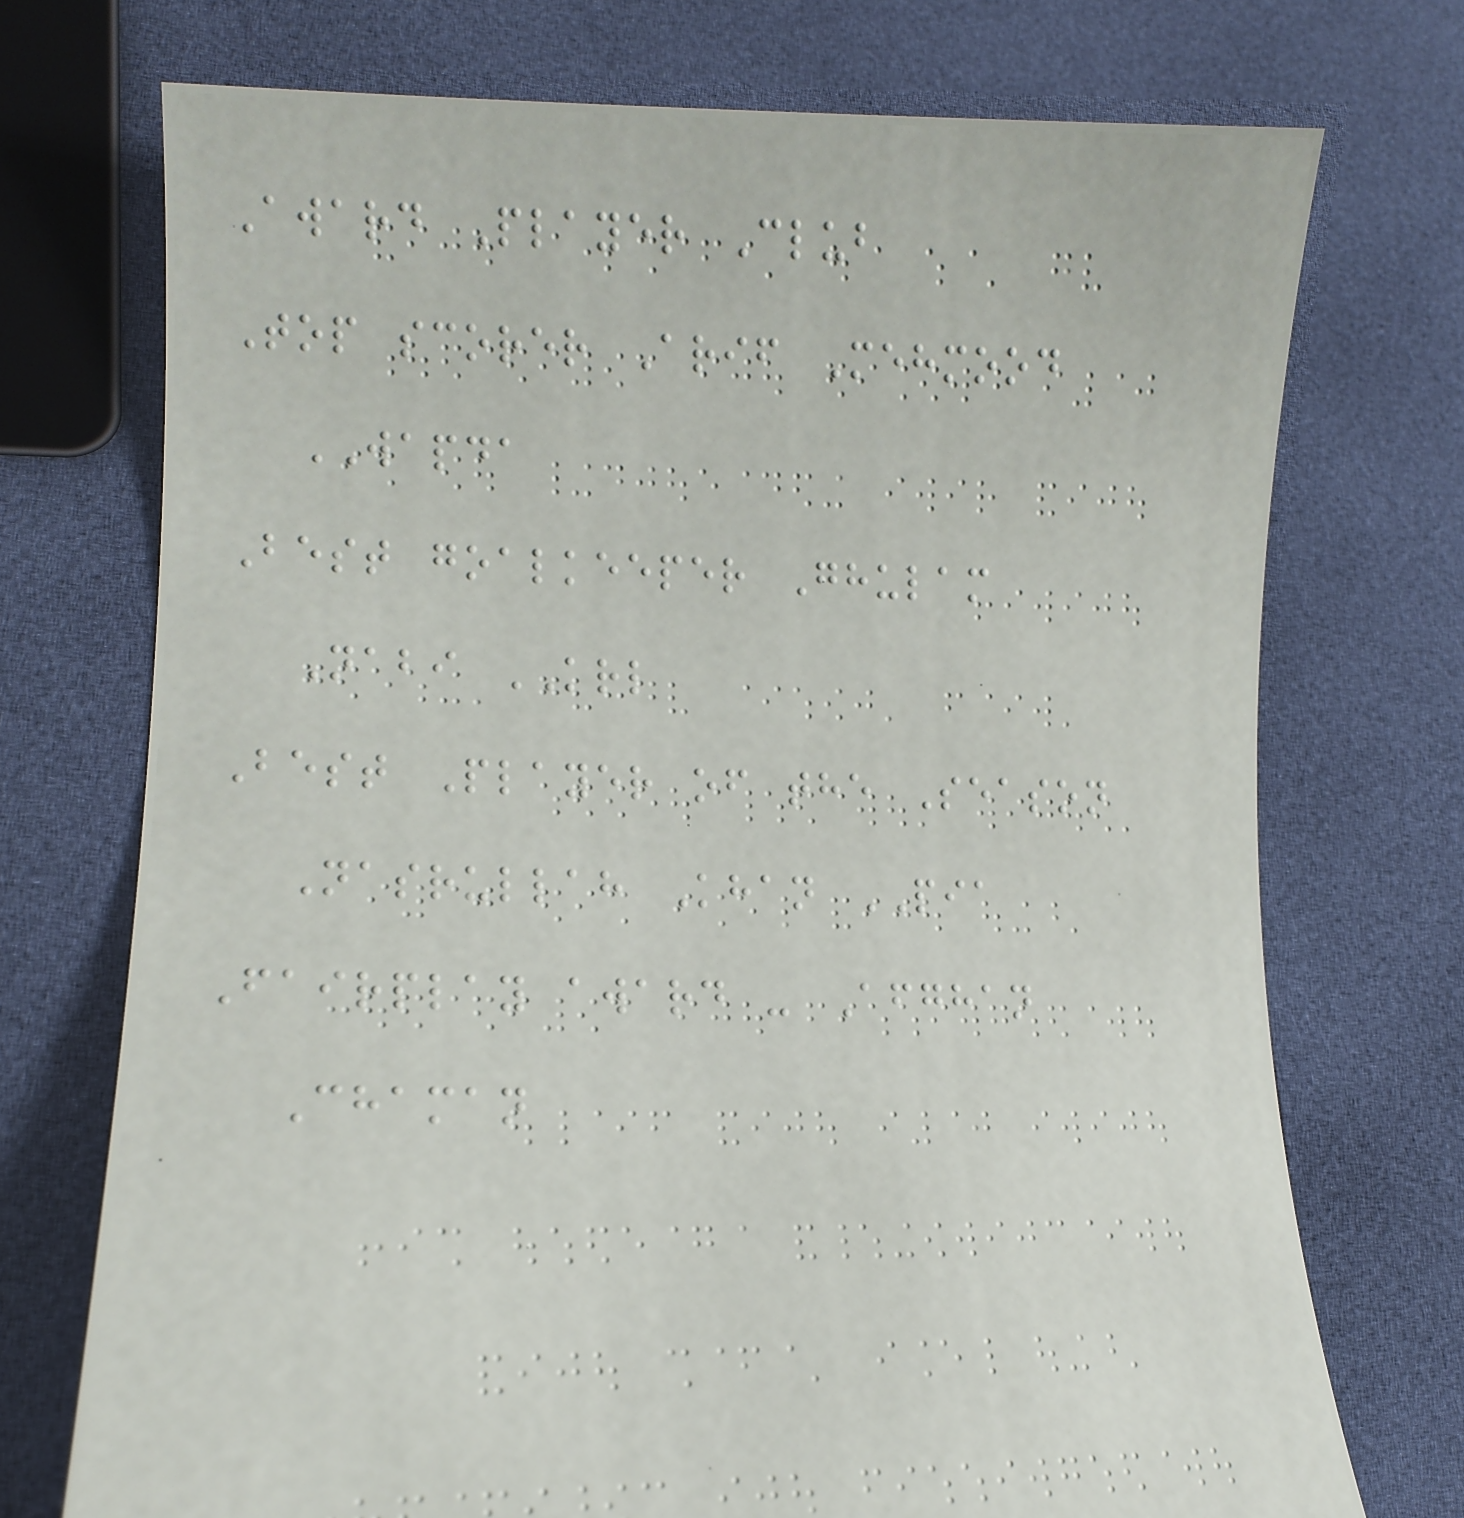Award Player Club
Top scorer Arif Mehmood
WAPDA
Best goalkeeper Ghulam
Nabi KRL
Best Player of the Season
Nasrullah Khan PIA
Fairplay award - Afghan
Chaman
